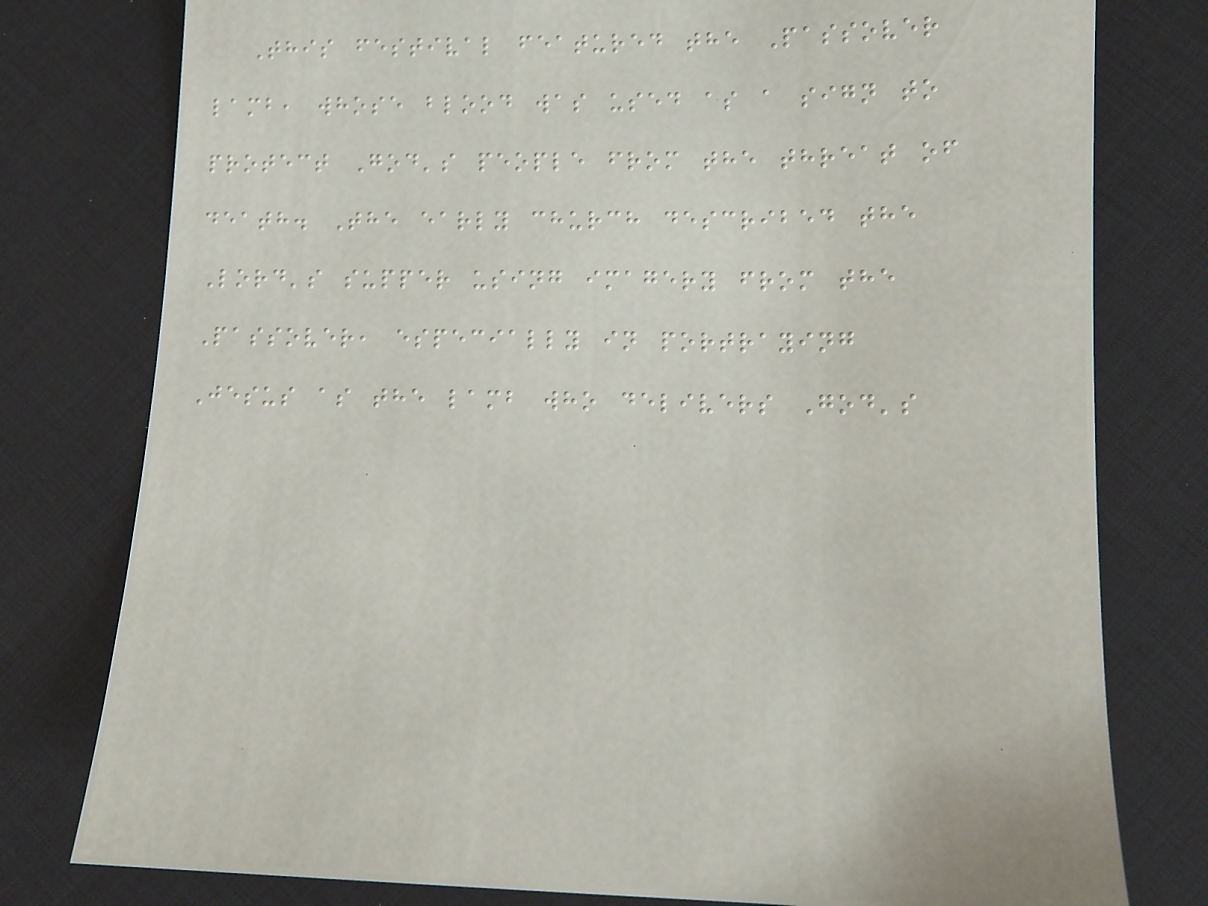This festival featured the Passover
lamb, whose blood was used as a sign to
protect God's people from the threat of
death. The early church described the
Lord's supper using imagery from the
Passover, especially in portraying
Jesus as the lamb who delivers God's
